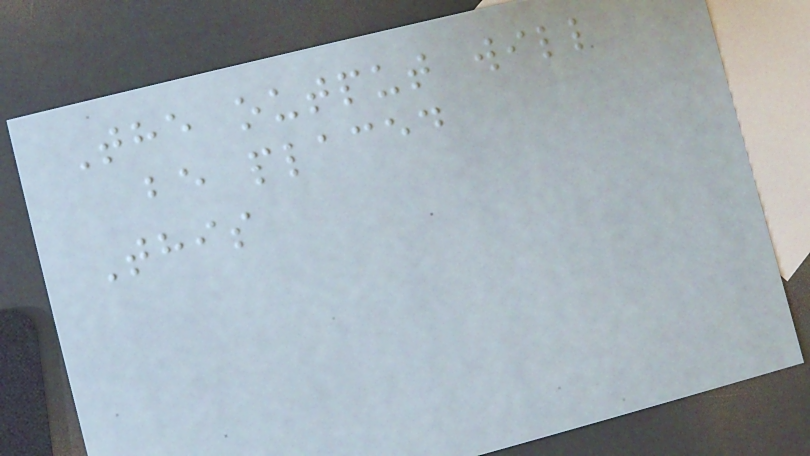The output will
be placed
This
